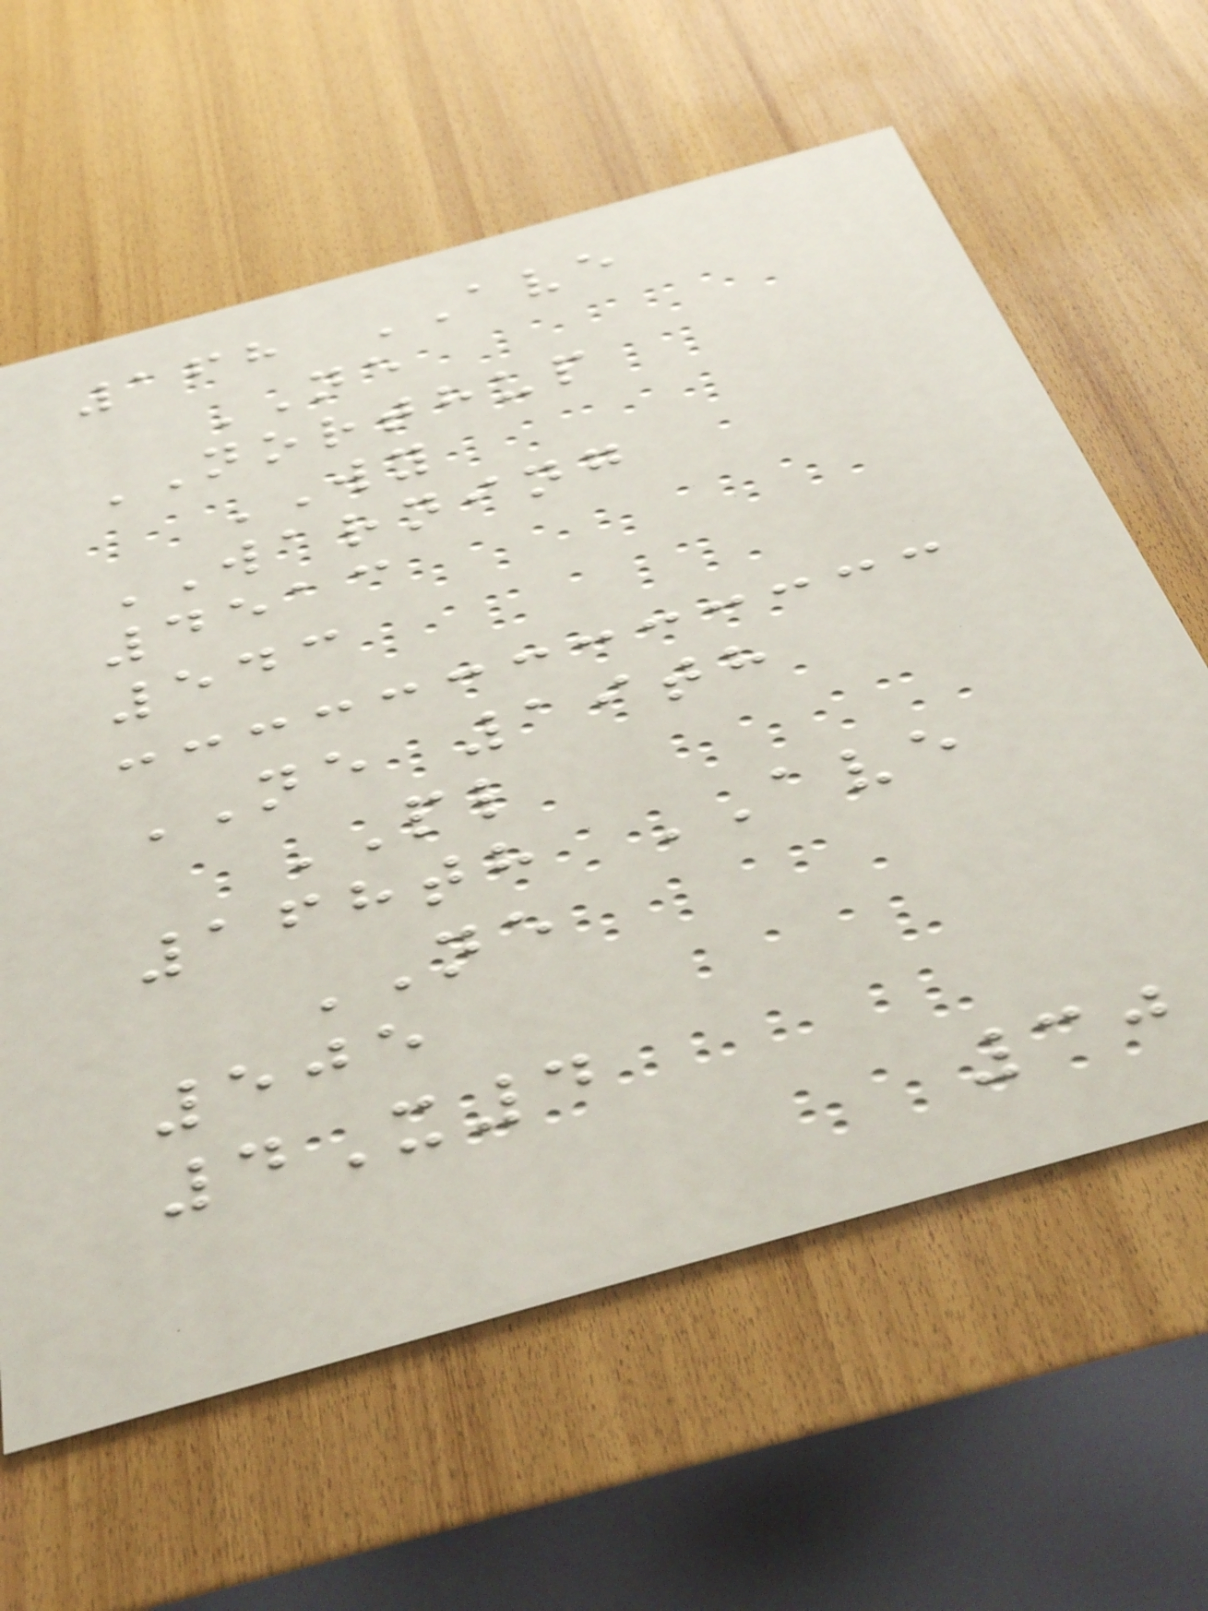168 AVE
NE
NORTHUP
WY
WARNING
4513
543
NE 19th
PL
168th AVE
NE
505
4X4
30
